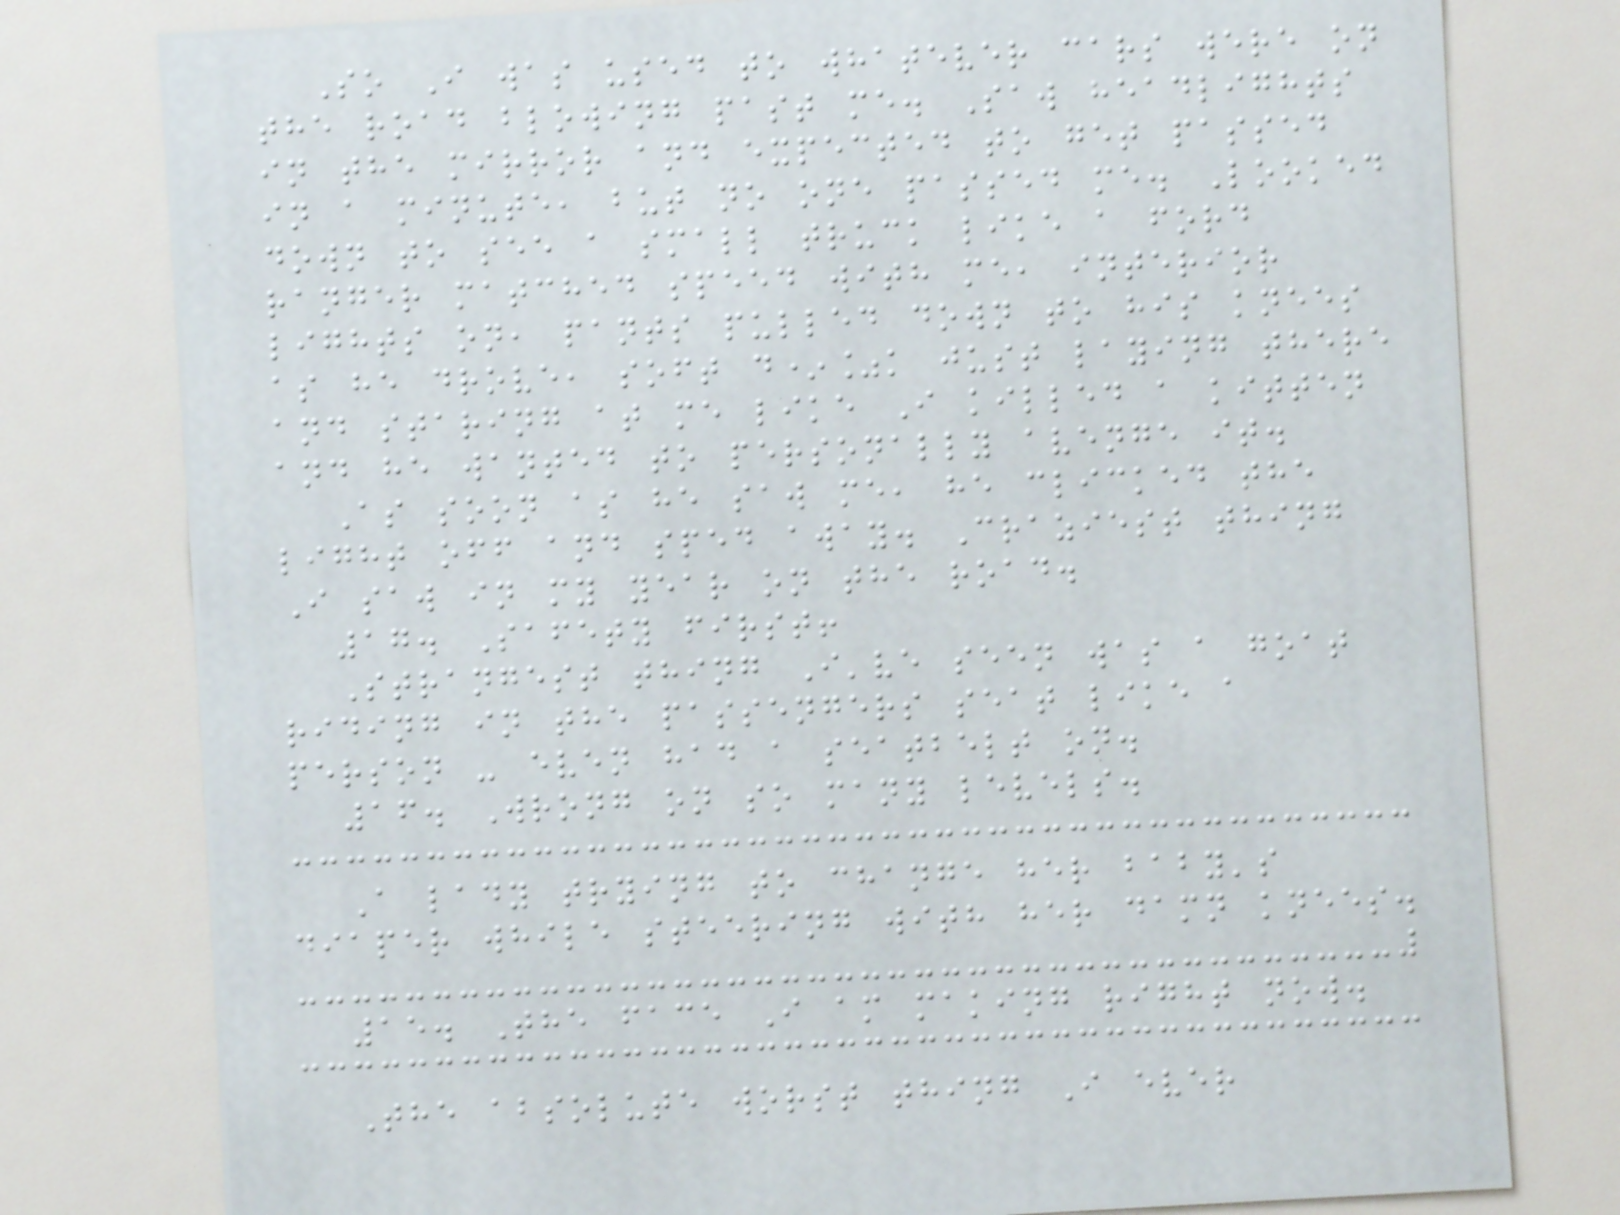So I was used to whatever cars were on
the road blowing past me. Saw headlights
in the mirror and expected to get passed
in a minute, but no one passed me. Looked
down to see a small truck like a ford
ranger matched speed with me, interior
lights on, pants pulled down to his knees
as he drove, soft d*%k just laying there
and staring at me like I killed a kitten
and he wanted to personally avenge it.
As soon as he saw me, he clicked the
light off and sped away. Craziest thing
I saw in my year on the road.
17. Safety first!
Strangest thing I've seen was a goat
riding in the passengers seat like a
person - even had a seatbelt on.
16. Wrong on so many levels.
A lady trying to change her baby's
diaper while steering with her damn knees.
15. The face I am making right now.
The absolute worst thing I ever
